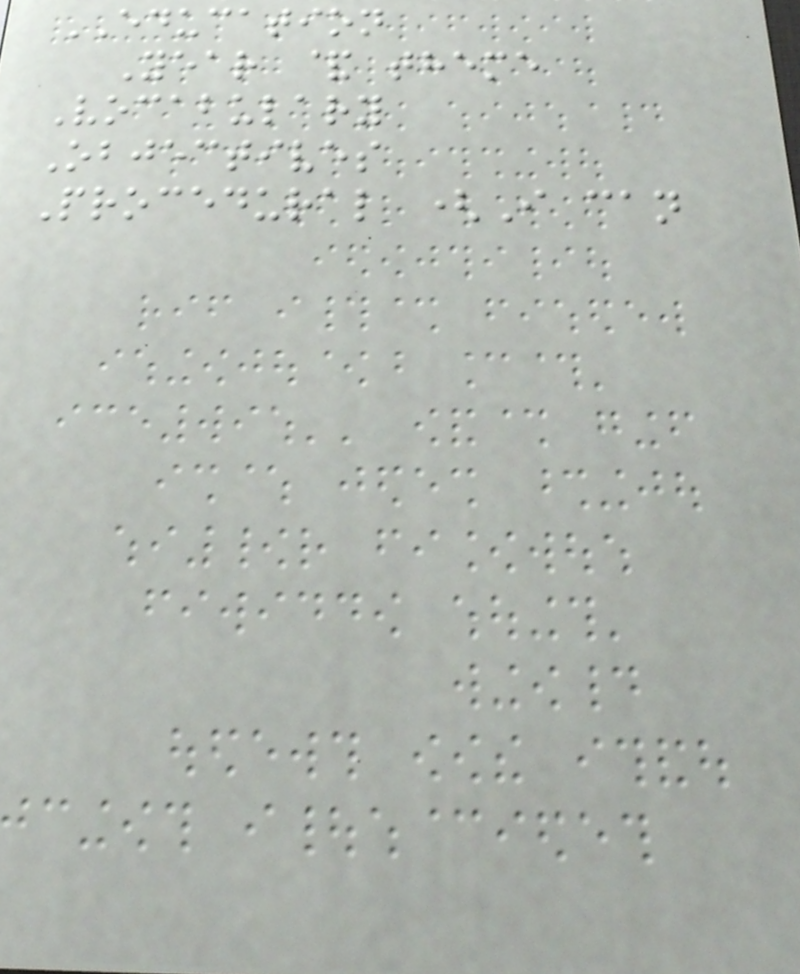EDUCATION
Year & theme
Vocabulary
Objectives
Procedural (I can
